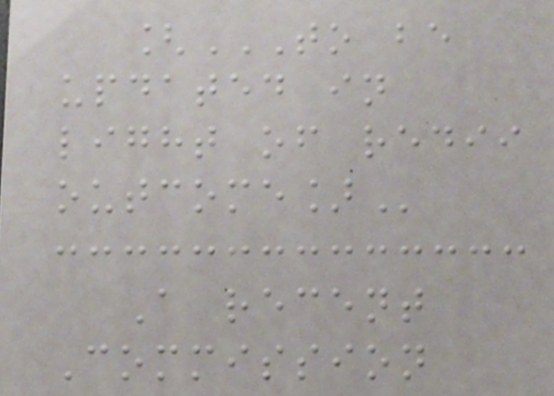[TO BE
UPDATED IN
LIGHT OF REDII
OUTCOME]
A recent
Commission
